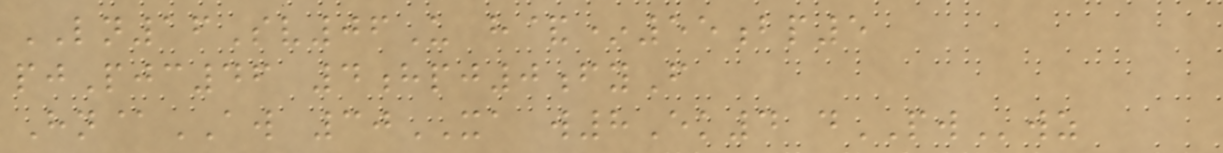LN16Sv06U h&*55bp5
pjPjc46 4hpj0fyF
Hn@AW 30XA w8Ek4 dPWwz
